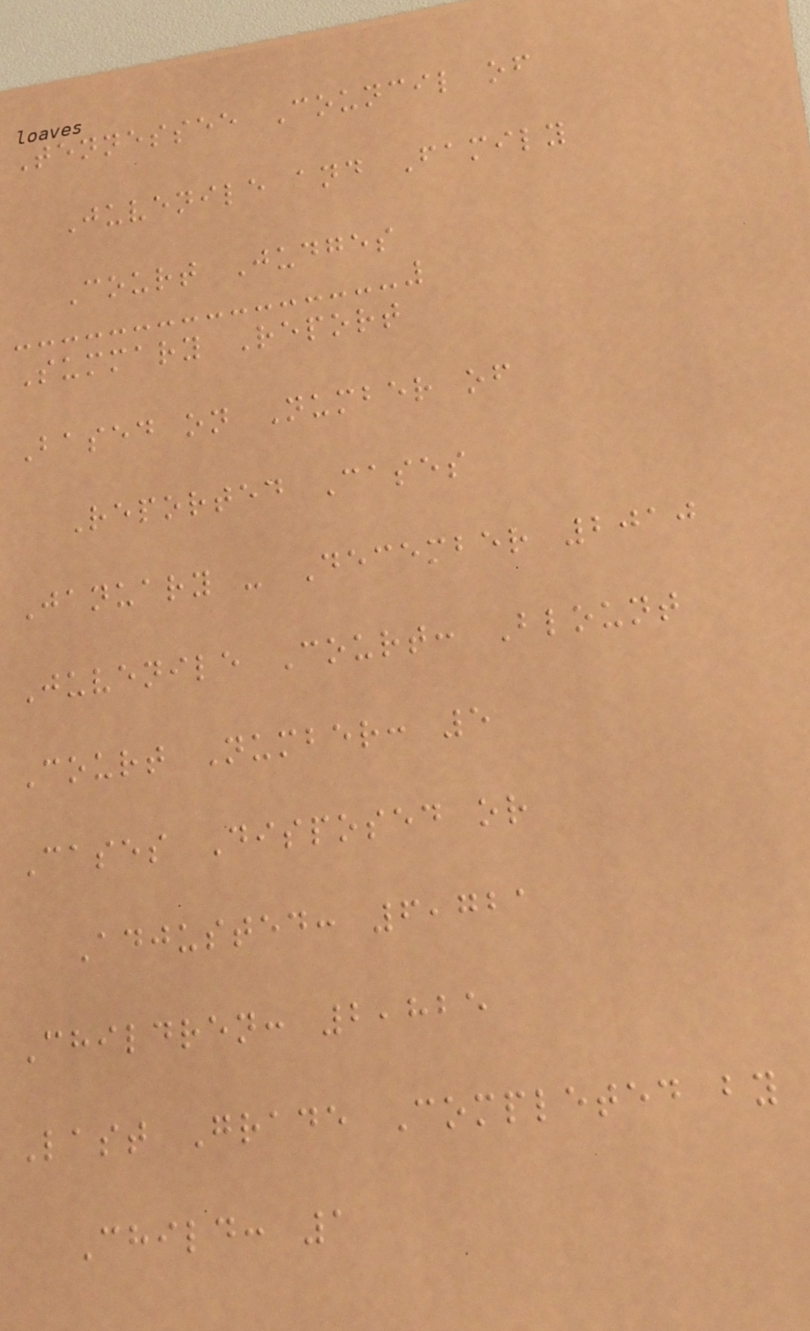Tennessee Council of
Juvenile and Family
Court Judges
Summary Report
Based on Number of
Reported Cases
January - December 2010
Juvenile Court: Blount
Court Number: 5
Cases Disposed or
Adjusted: 6,721
Children: 2,825
Last Grade Completed by
Child: 1
